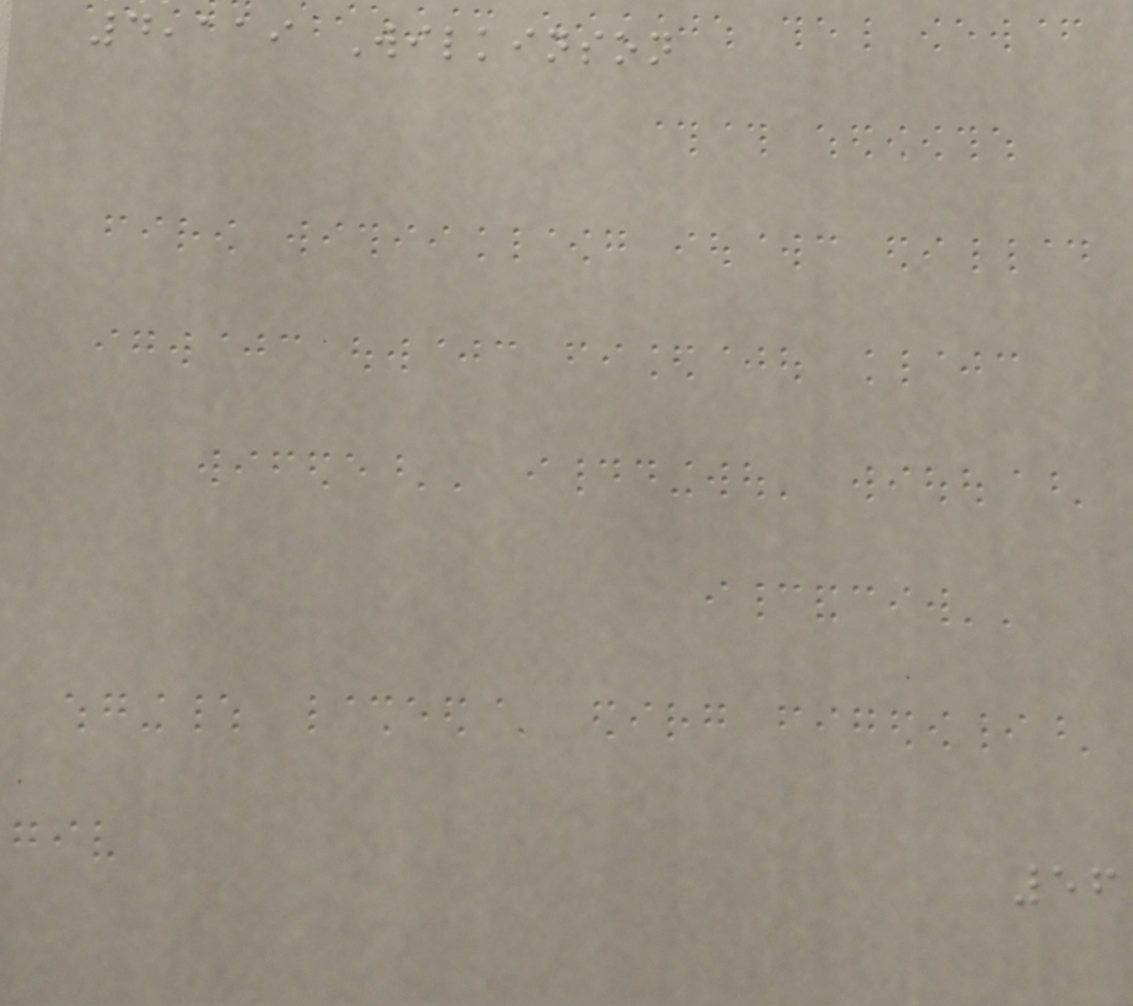4,119 Wilkinson
56
